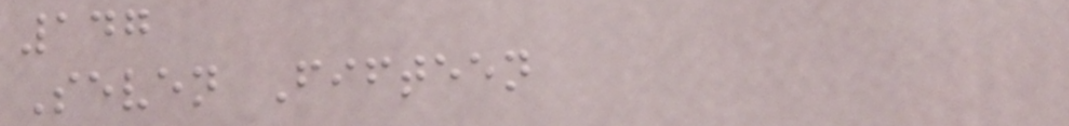147
Seven Fifteen
